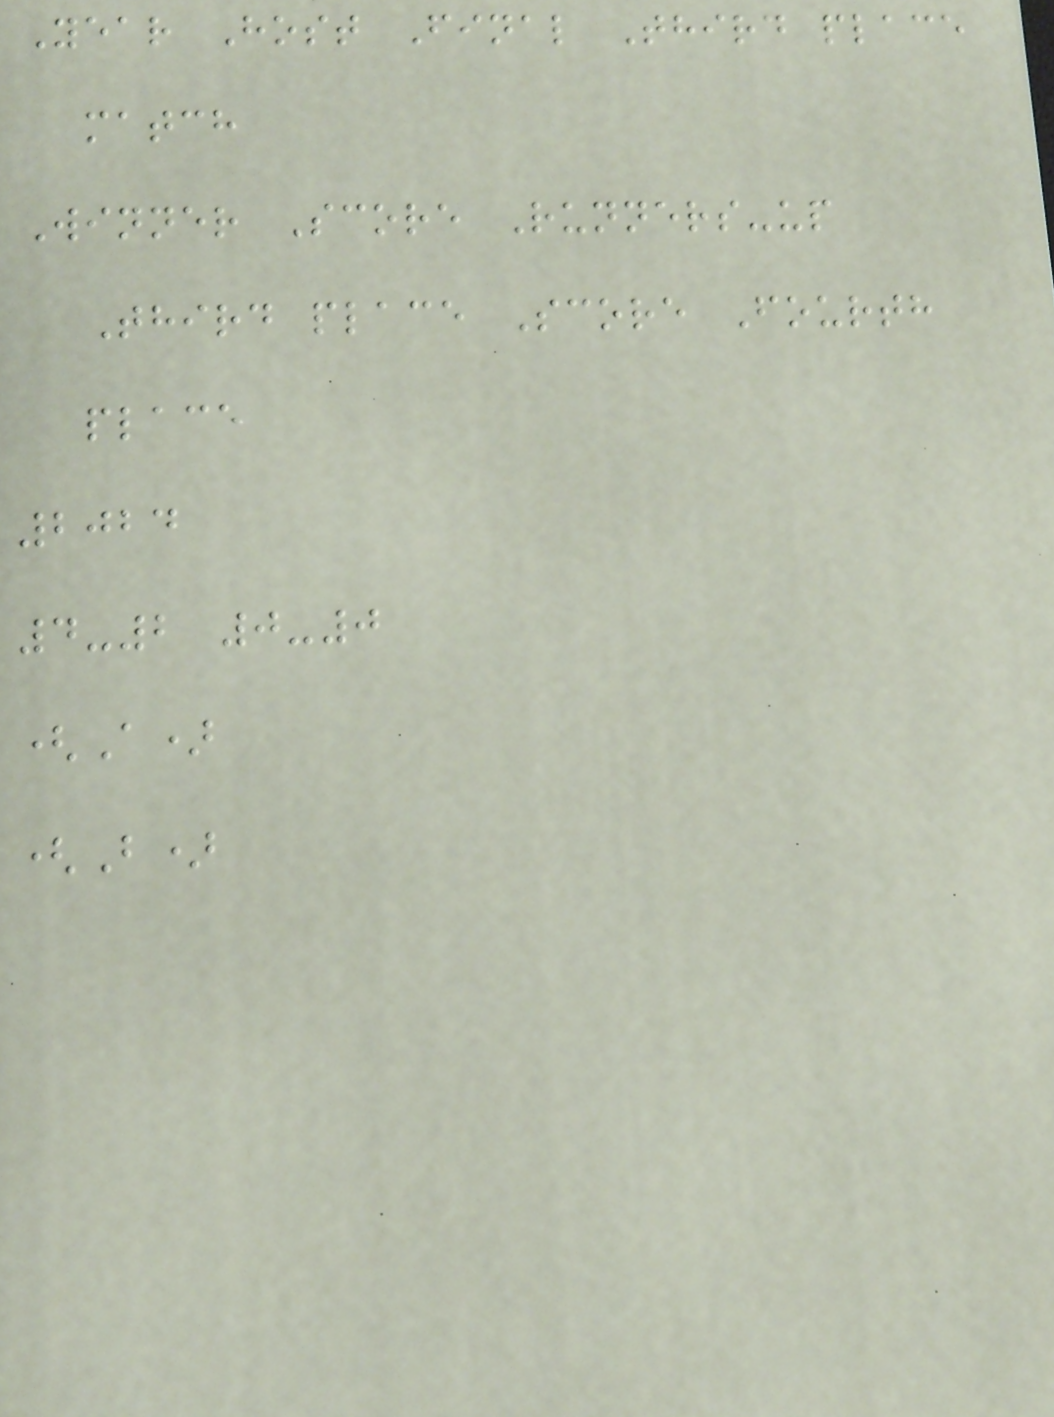Year Host Final Third place
match
Winner Score Runners-up
Third place Score Fourth
place
2024
4-2 0-0
(A)
(B)
